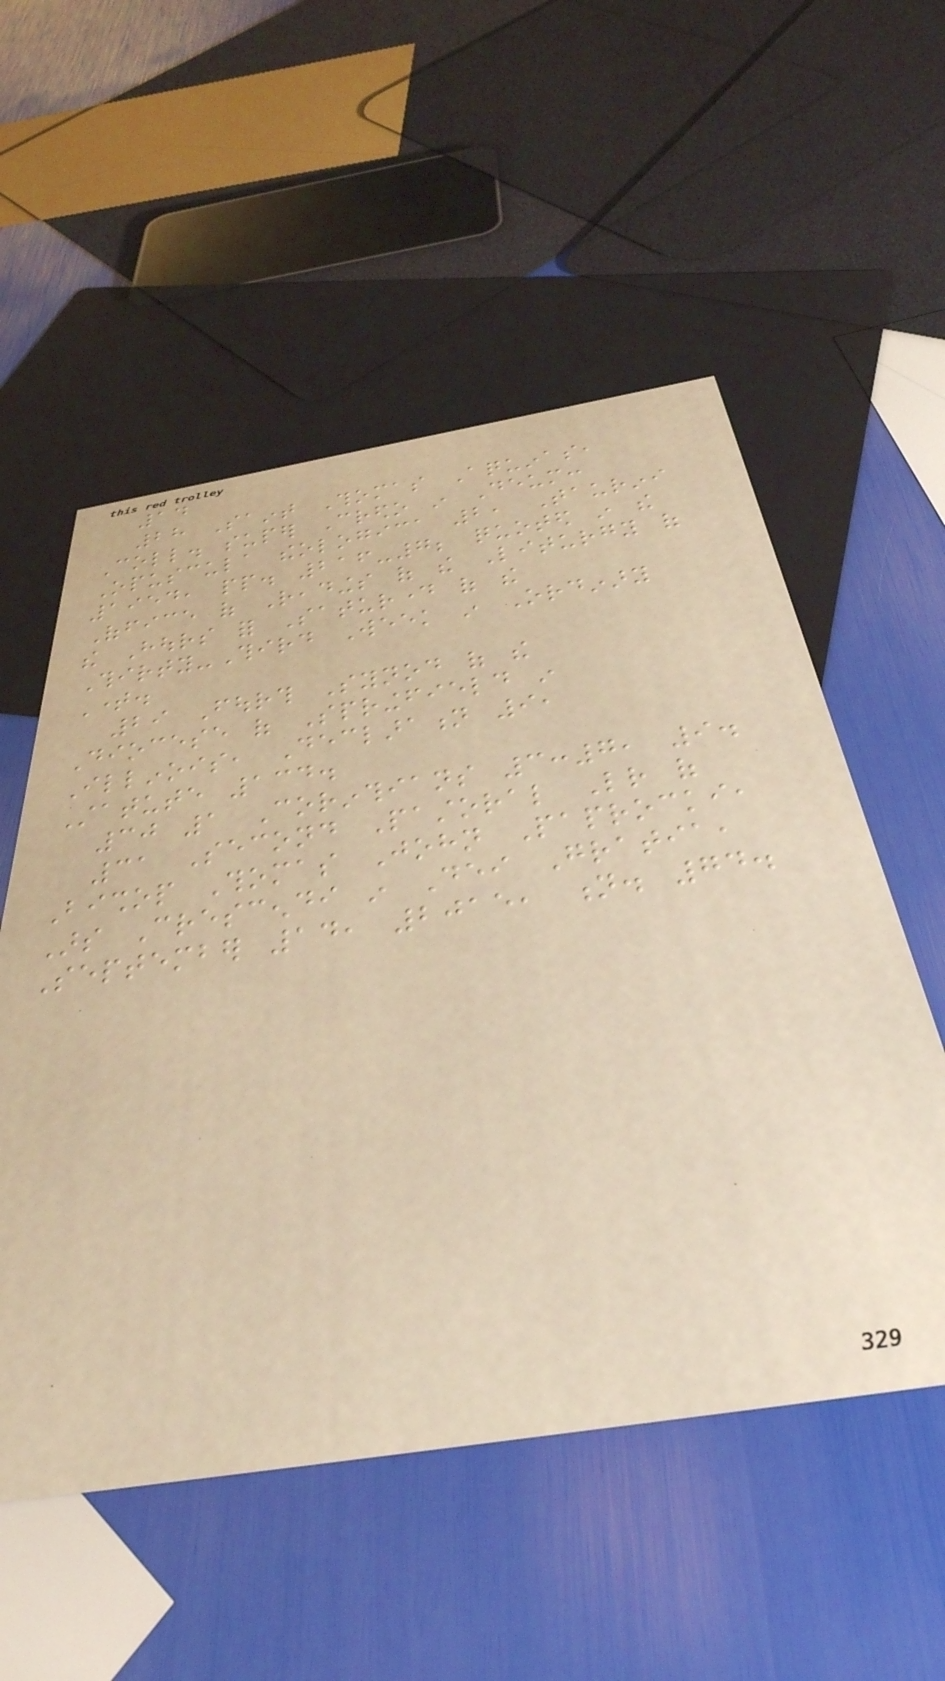14
28 Saint Thomas Aquinas,
Coll. super Credo in Deum:
Opuscula theologica 2, Taurini
1954, pp. 216-7; quoted in the
Office of Readings of the Liturgy of
the Hours for Saturday of the
Thirty-Third Week in Ordinary
Time.
29 Fourth Synod of the
Diocese of Springfield in
Illinois, Declaration 9,
Statute 134.
30 1 Corinthians 3:7, 9.
31 Second Pastoral Letter of
Bishop Thomas John Paprocki,
Ars Crescendi in Dei Gratia,
September 14, 2015, n. 74.
